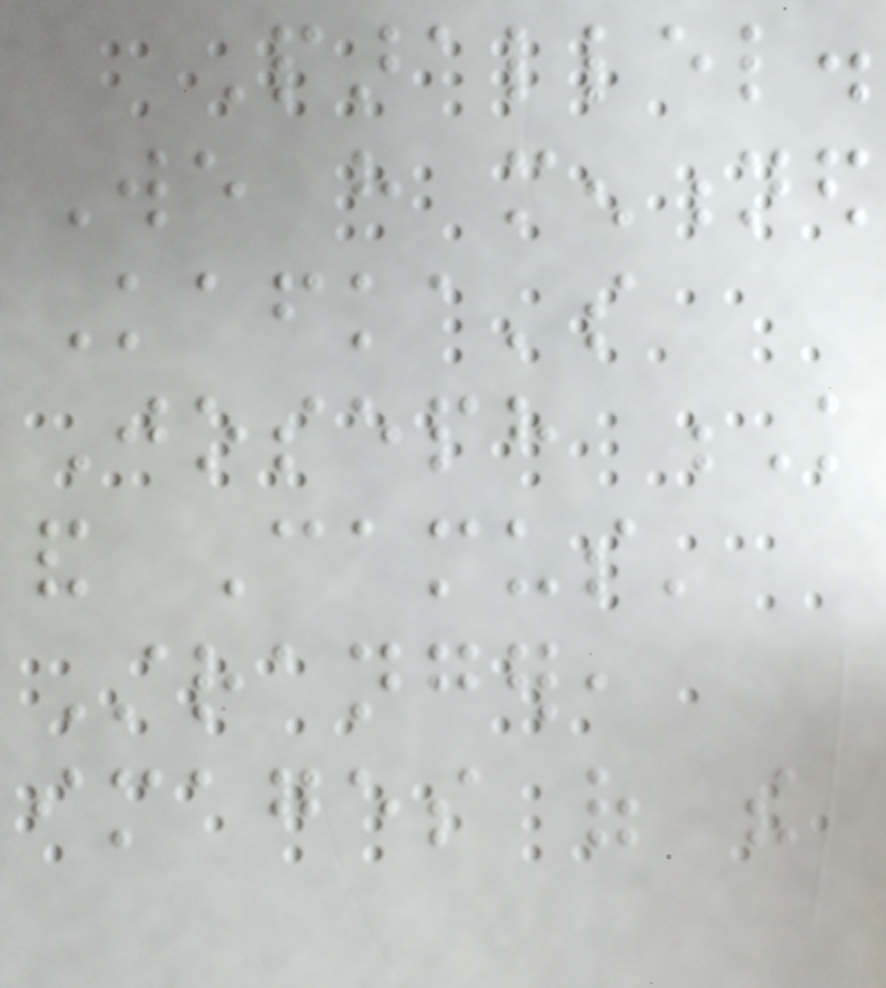Parallel.
We have mentioned
Kafka's
Joseph K
and Camus'
Stranger,
images of the
